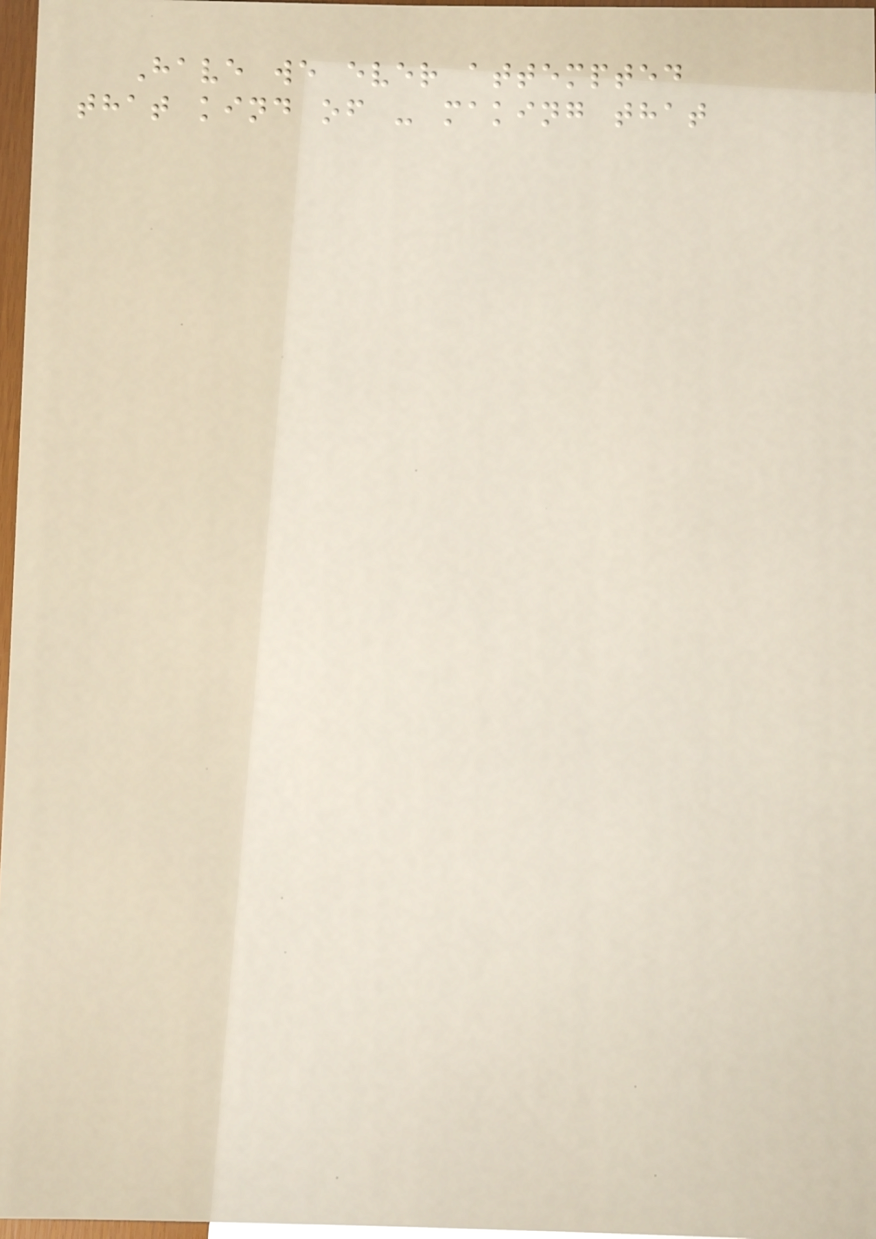Have we ever attempted
that kind of - making that
